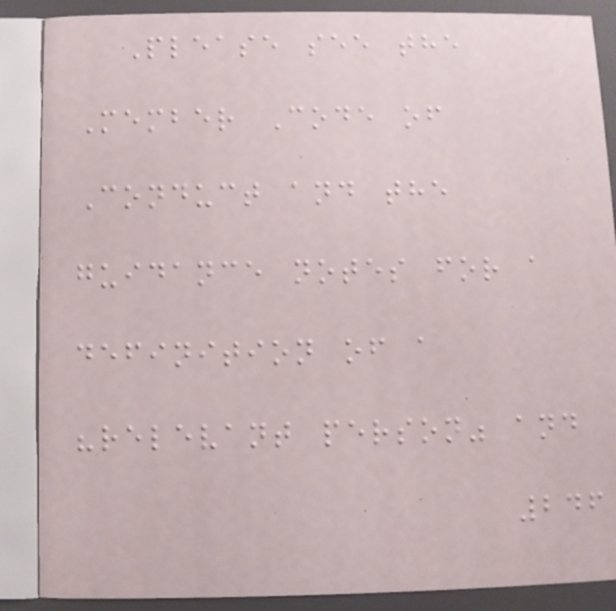Please see the
Member Code of
Conduct and the
guidance notes for a
definition of a
"relevant person" and
246
